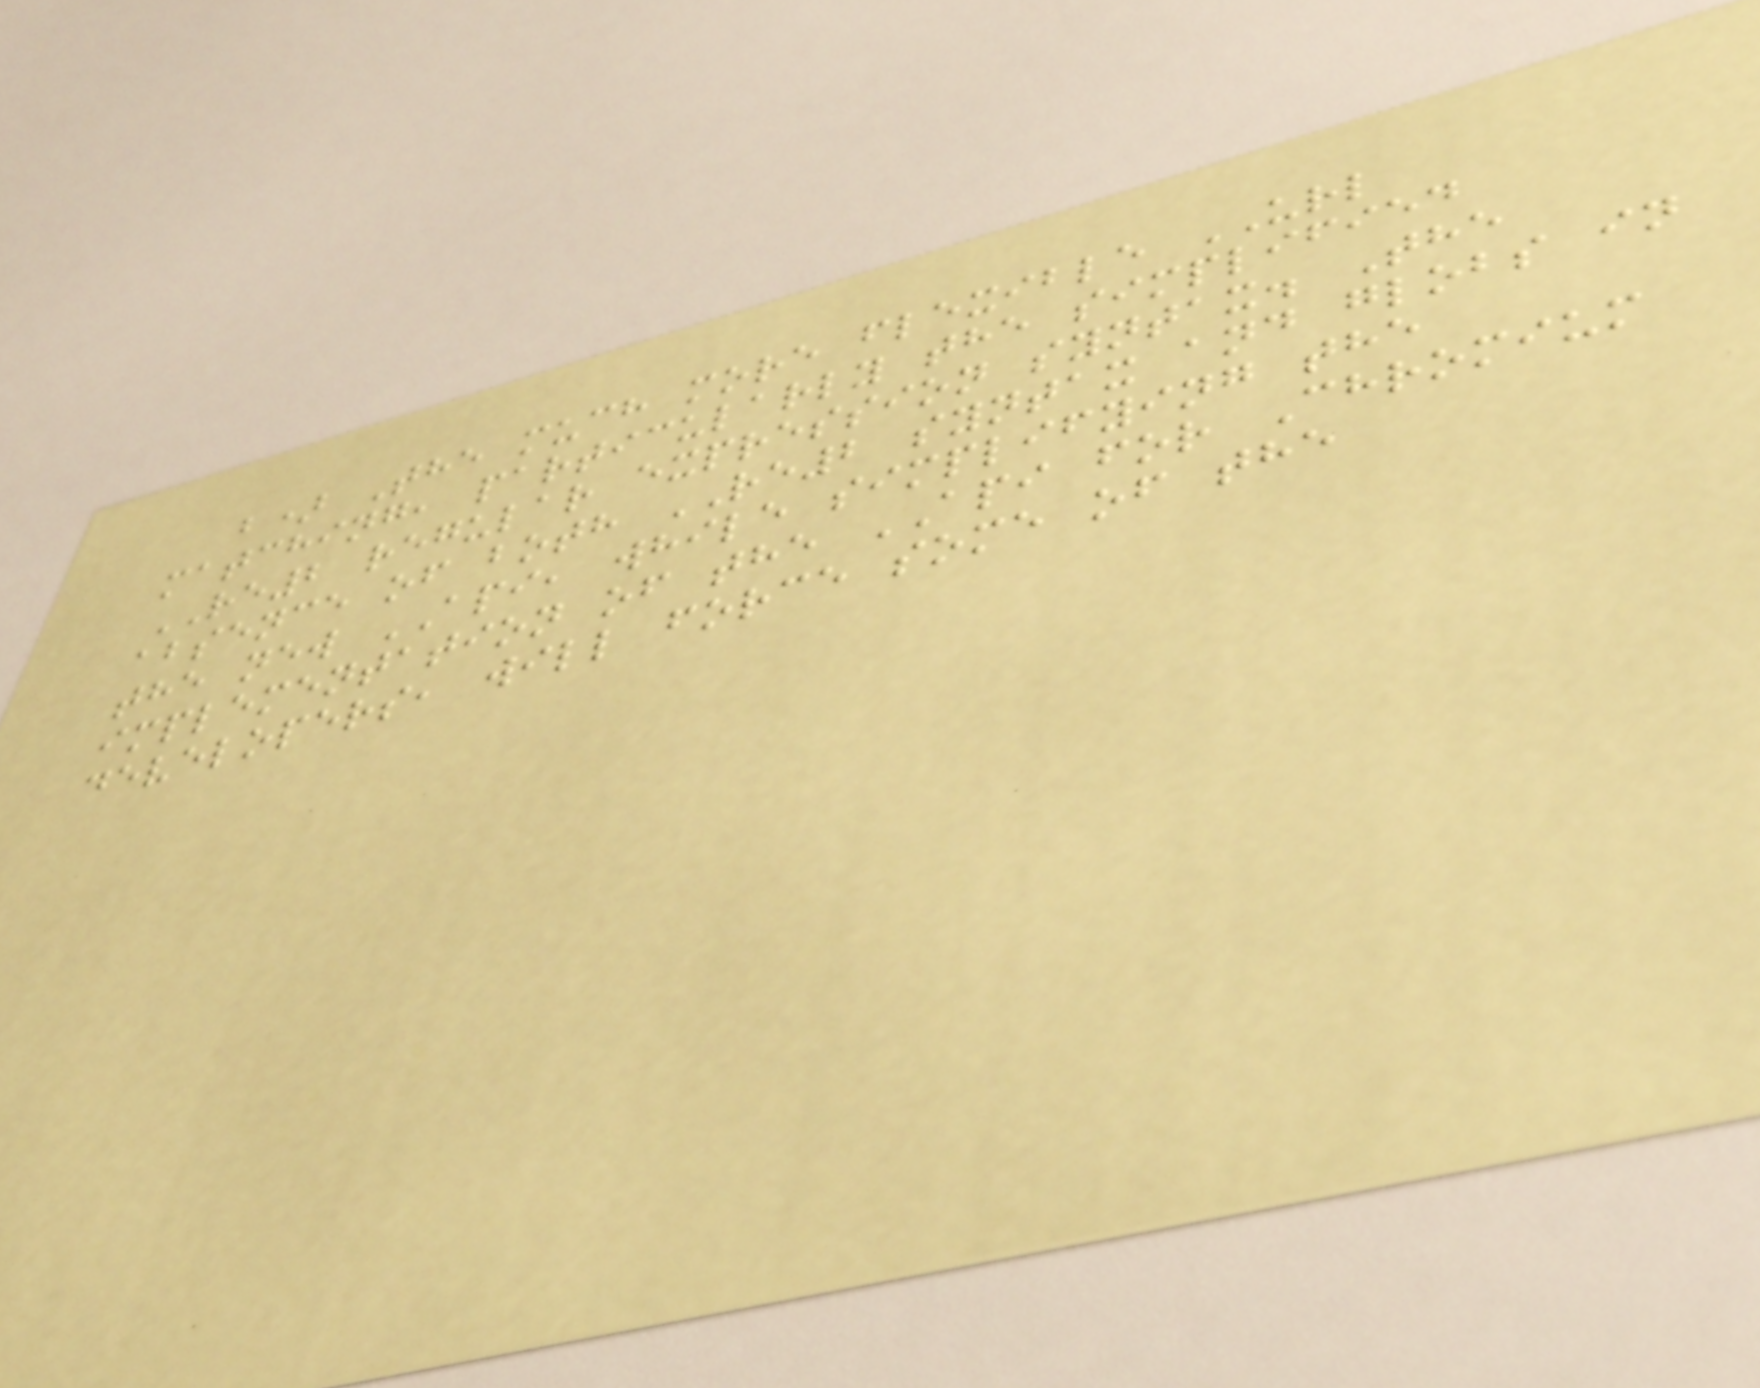b) The much more flexible URL
matching, particularly the simplified
RE2 regular expression syntax. The
absence of both RE2 syntax and globs in
the new API, while simplifying the
implementation of the API for Chromium
developers, will force some of the
